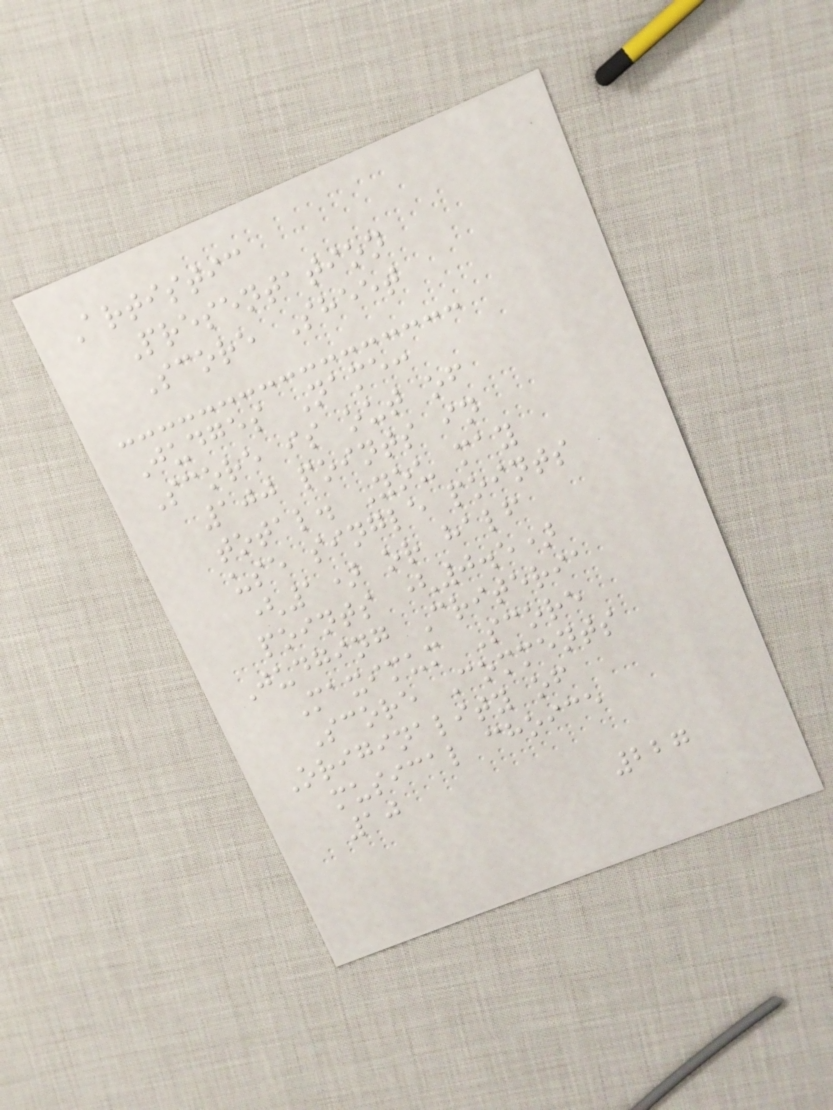Artistic
Presentation
Score Sheet
Judges Name:
Score is out of
100 points in
total. You may
use single points
(1) or half
points (0.5)
Judging Criteria
Maximum Score
Score Comments
Originality of
musical choice
10
227
